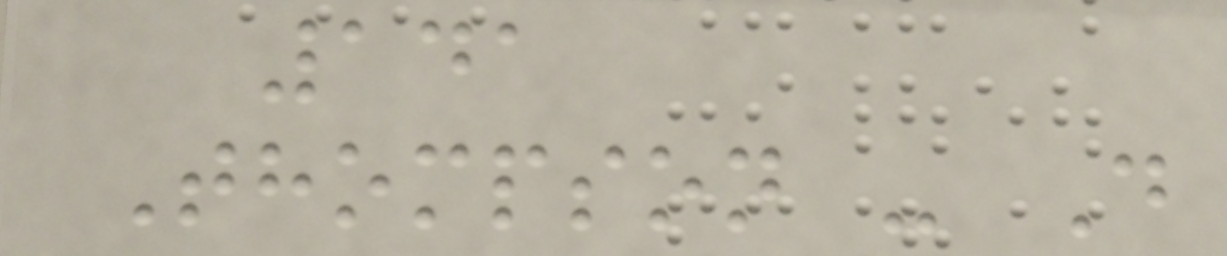141
Thompson - D
